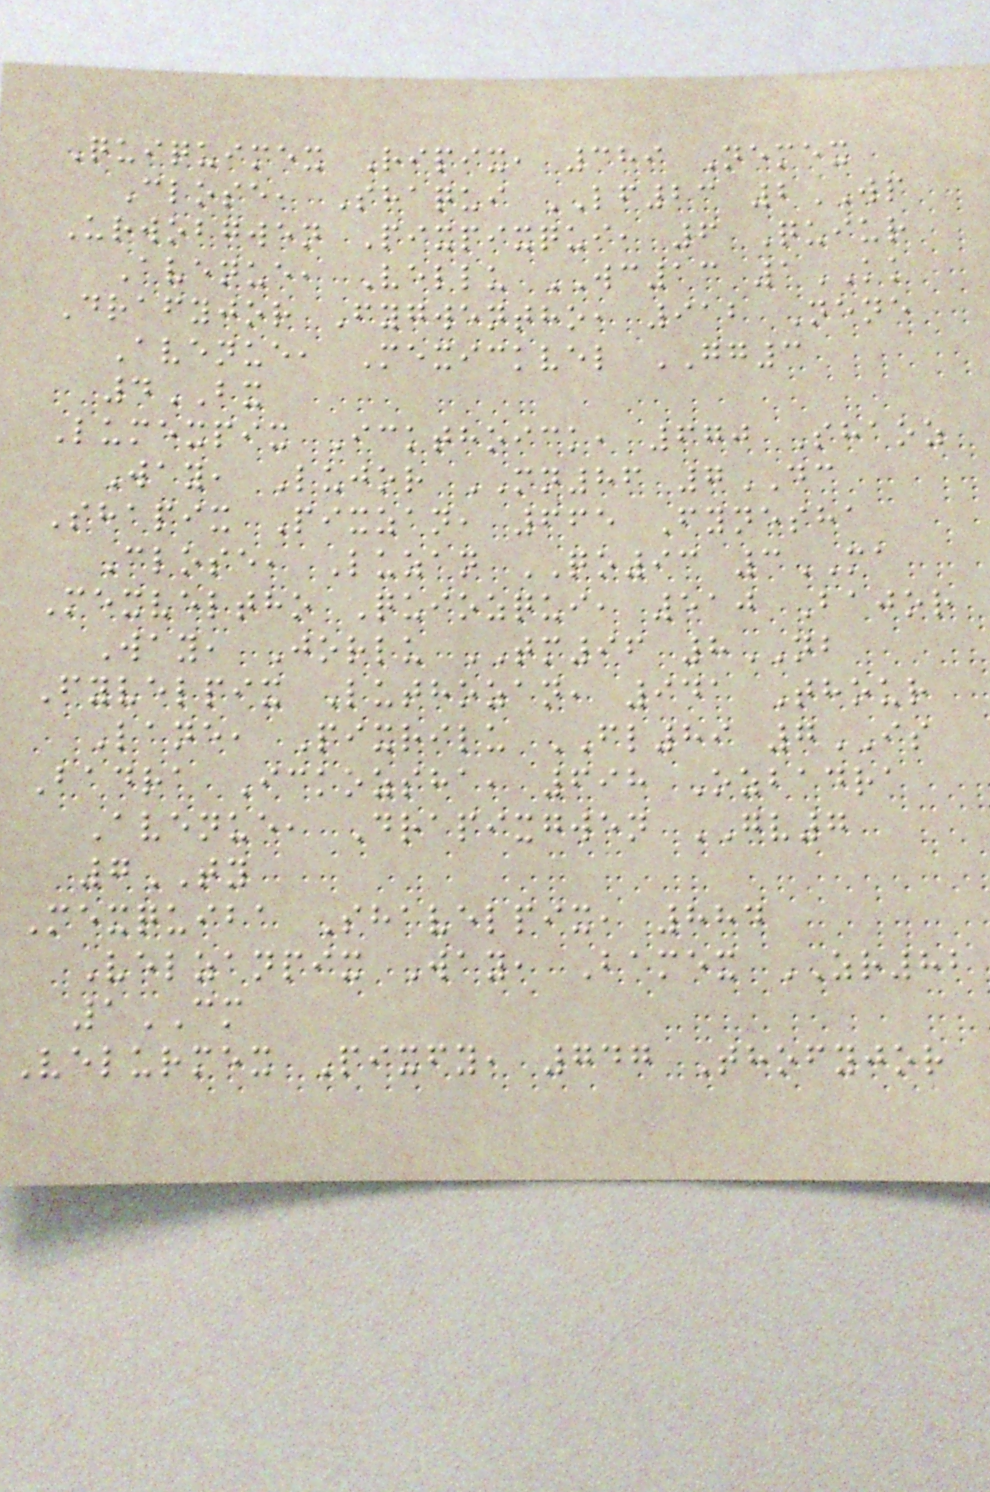Quiquimex Ripix, 389 Nemex
Close, Shaqui LF23 2WP
Urwobgwen Pixpixqui, 6 Quiur
Avenue, Vellu WC13 1KK
Drafyjor Fygwentho, 912 Nene
Avenue, Mexickvel GG3
4BX
Lumexpix Ickthoick, 670 Shaoz
Way, Lujor MN86 7DC
Shapix Pixzan, 665 Fynesha
Close, Luzan QO93 3MA
Mexveltho Quiozqui, 510 Bajor
Way, Jorlu TM96 8NB
Fyvelpix Luthozan, 941 Thour
Lane, Pixrilu FL89 7IS
Badra Ickozsha, 698 Ozbadra
Avenue, Drapixgwen GV7
7TY
Mexquiba Shavelpix, 884
Velzanpix Way, Bamex ZR82
1CM
Velurmex Pixfy, 747 Thofyjor
